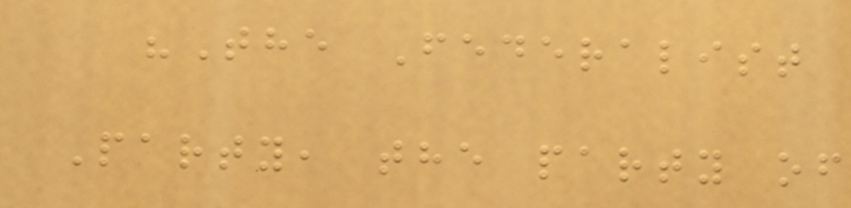"The Federalist
Party, the party of
